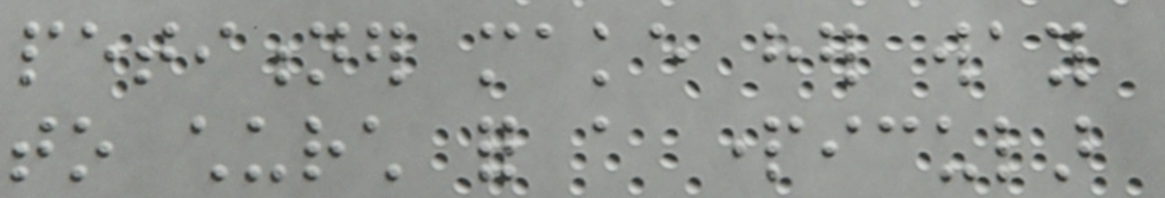petitioner make her way
to church for a particular
